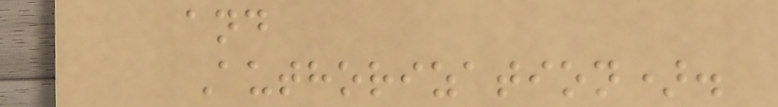and
Authorization).
